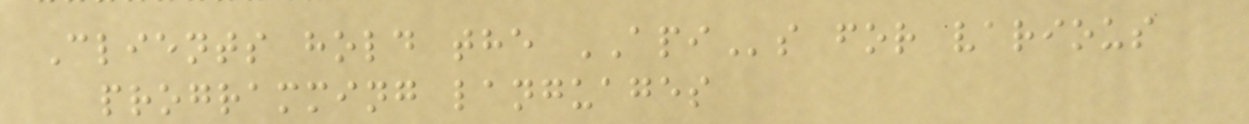Clients hold the APIs for various
programming languages
